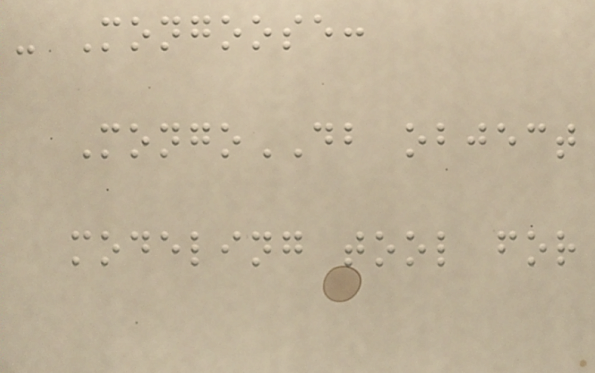- Mongoose:
MongoDB object
modeling tool for
